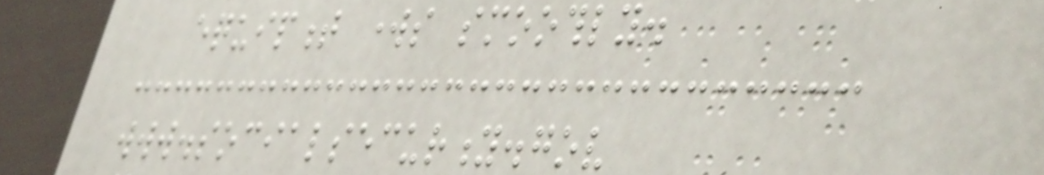equipment works smoothly.
www.socialsecurity.gov
